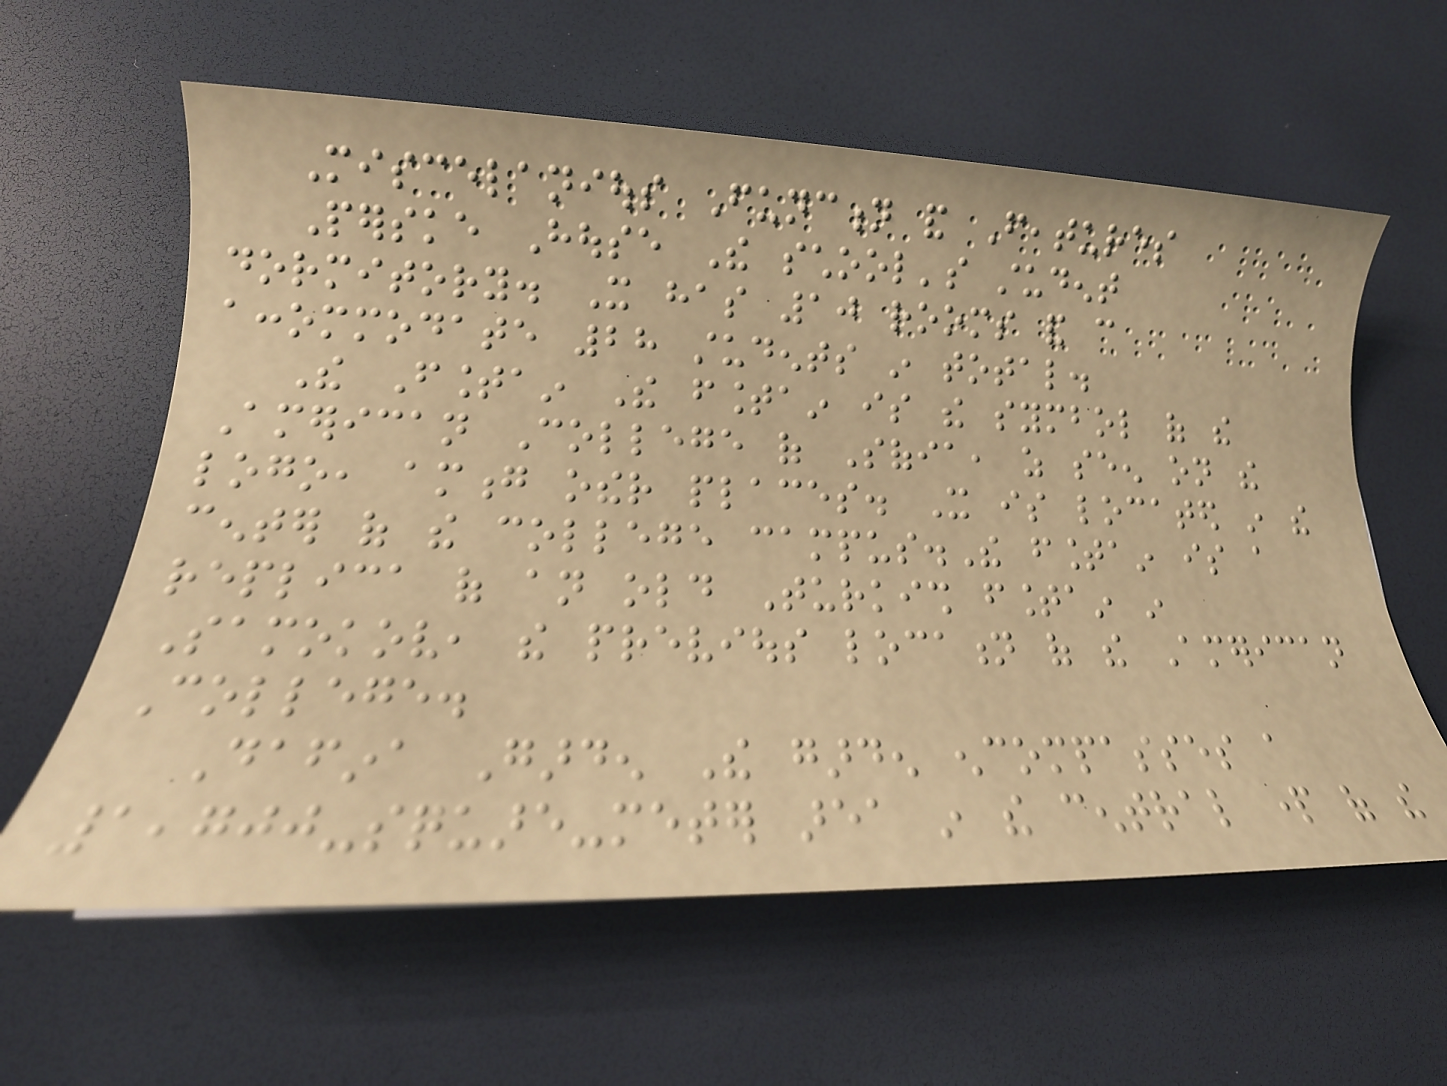Miscelanious Function and Features
Perske House The school's student
dormitory. It has 10 rooms and can
accommodate 28 students in total.
The Fountain The fountain is the symbol of the
American College of Sofia, as seen on the
logo, among other places. It is located in the
center of the college campus.The fountain is a
replica of an old Turkish fountain in
Samokov, the previous location of the American
College.
Dafina Garden The garden encompasses a
1,700-square-meter area in the central part of the
